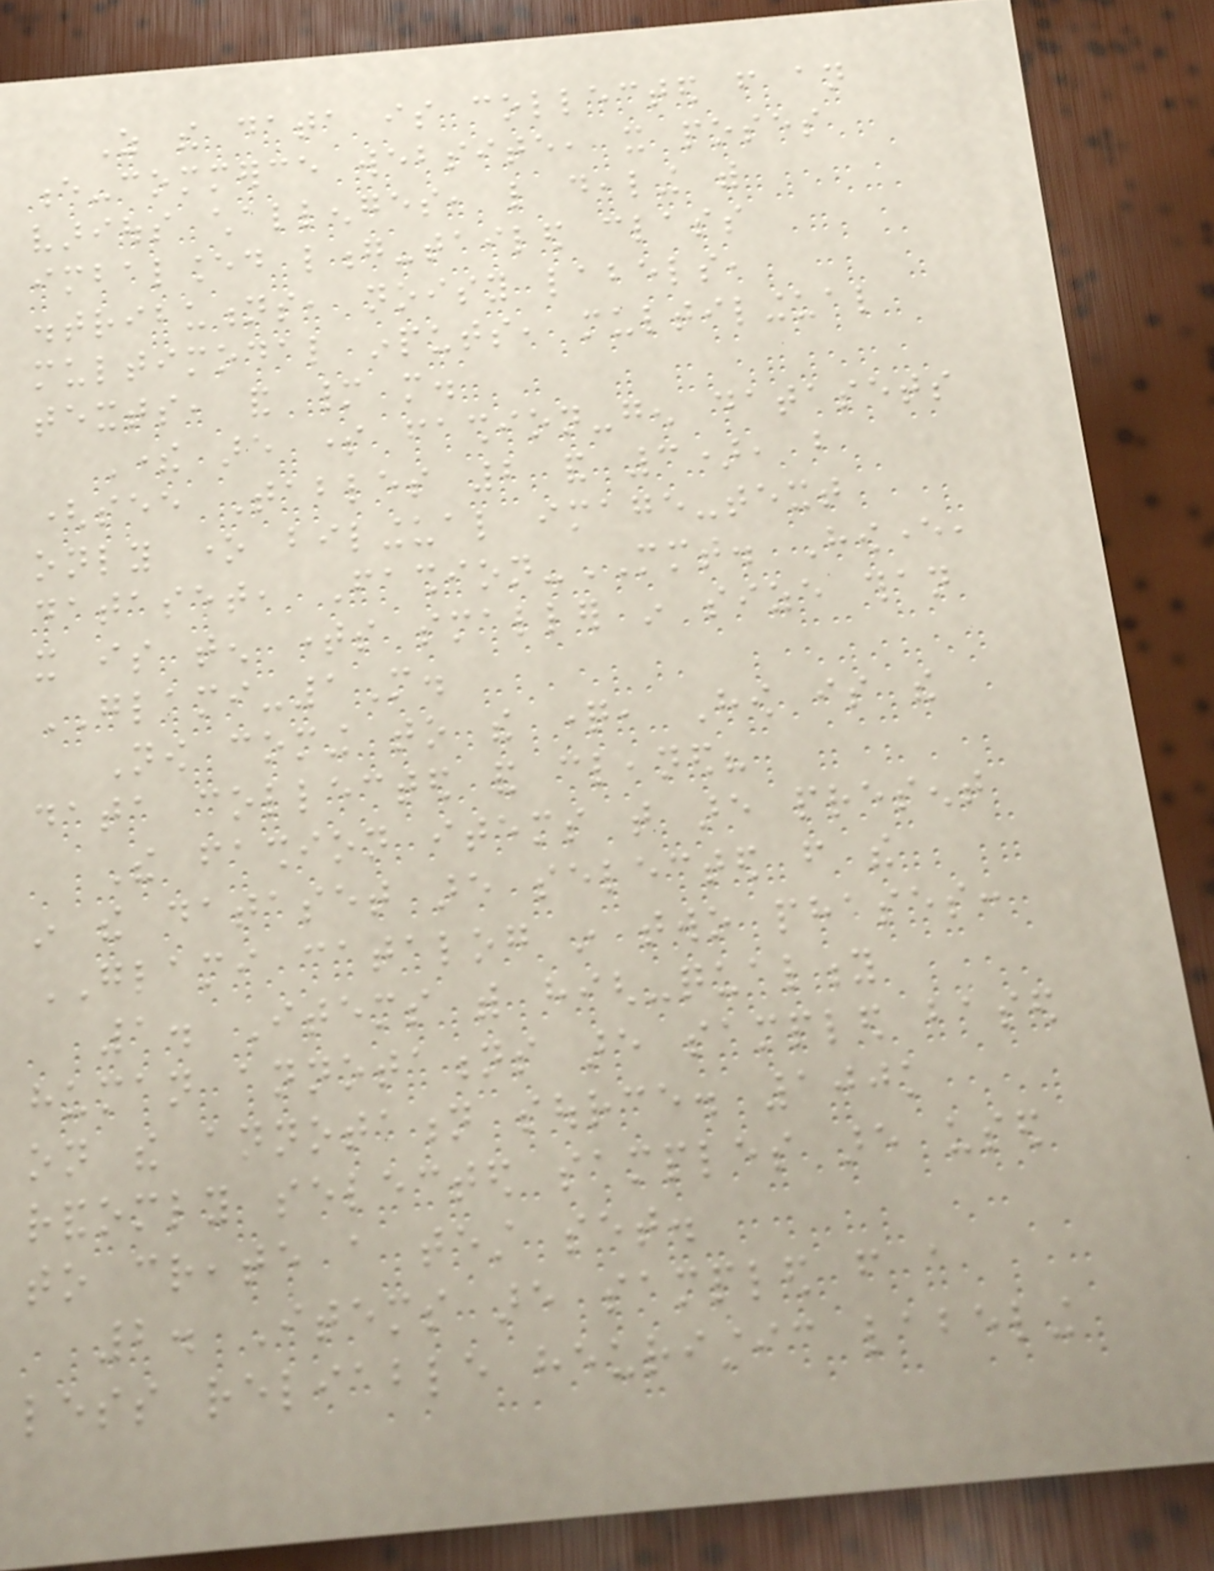As the data is collected from an
e-commerce website, it poses
various challenges, like dealing with
imbalanced long-tailed class
distributions, noisy labels,
multimodal inputs, multilingual
texts, and many more.
There are some fashion-gen datasets
(see Tables 2 and 3), but
only one bilingual image-text
dataset, Fashion-MMT. However,
it is ten times smaller in size than
GLAMI-1M.
Now coming to the question, How is the
data collected and cleaned?
The fashion items that are present
in the dataset are selected from the
GLAMI catalog in two phases:
1. Items with high-quality
human annotations are sampled based
on the annotation source. 100k
randomly selected samples are used
to create a test set.
2. Items are sampled from a
less reliable heuristic labeling
